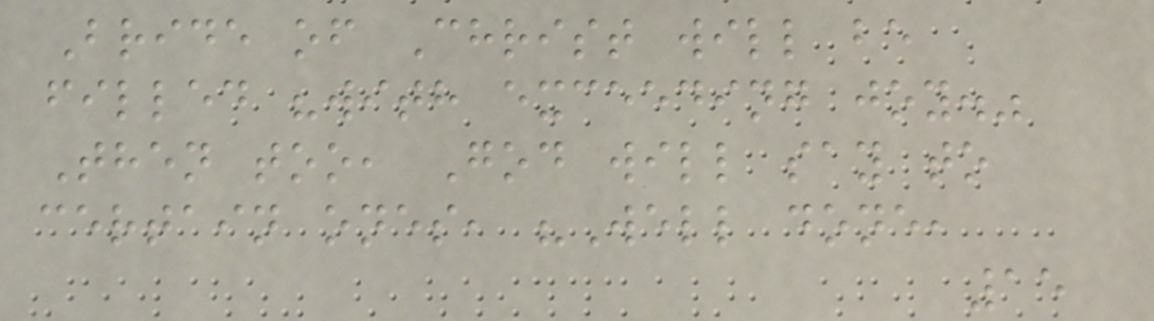Bride of Christ will be
filled "with exceeding joy."
Then too, God will say to
certain ones, "Well done,
15
